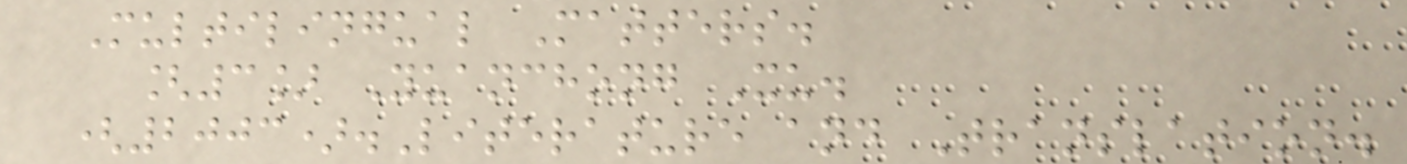Multilingual Matters.
[3] Yuanchong Xu.
(2003).Literature and Translation.
